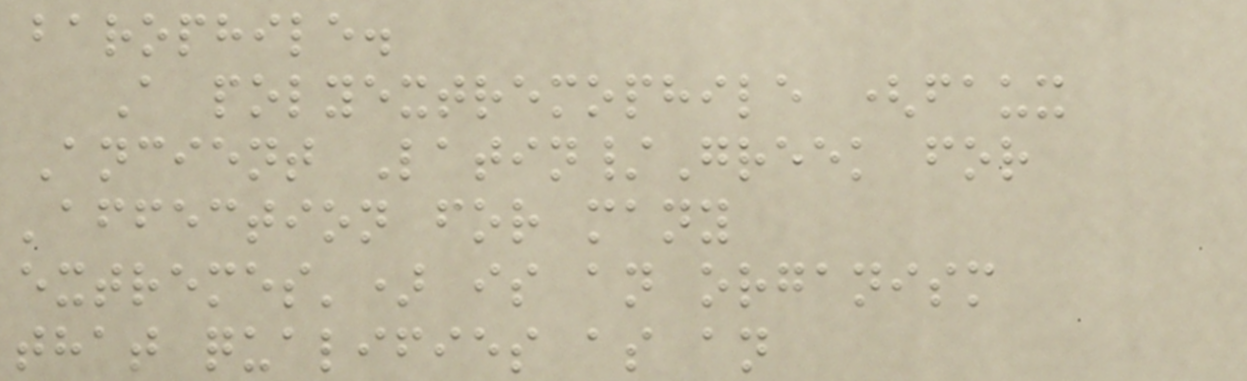barophile.
A polyextremophile (faux
Ancient Latin/Greek for
'affection for many
extremes') is an organism
that qualifies as an
